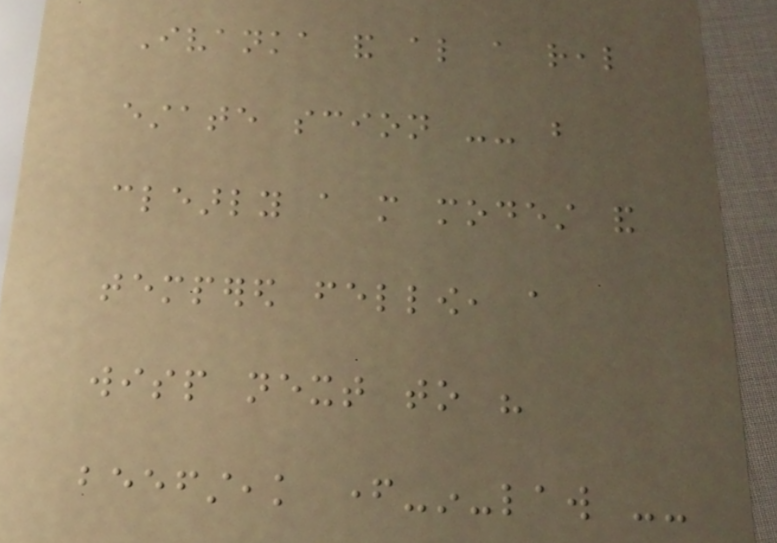Ivanka and also a real
estate scion -- but
clearly a more modest and
tempered fellow, a
wisp next to his
beefsteak father-in-law --
